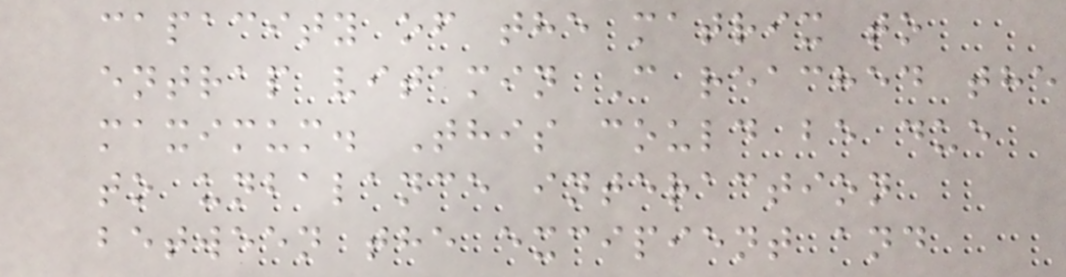capacity of the matrix to
entrap vitamin C reached the
maximum. This could be due
to unbalance interaction
between the excipient and
